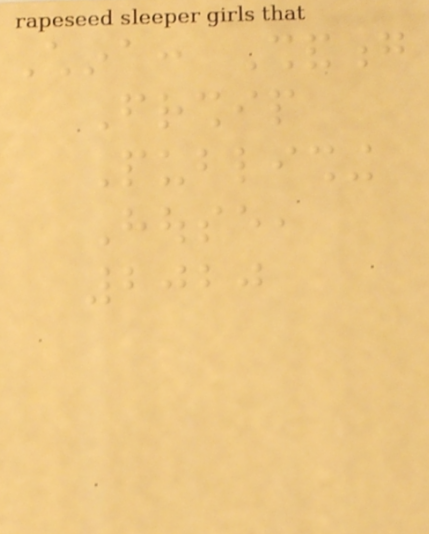China: Shandong
Friendship
Publishing
House,
2020
